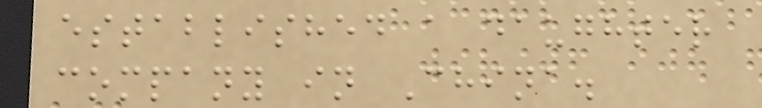established a daughter
company in China.
